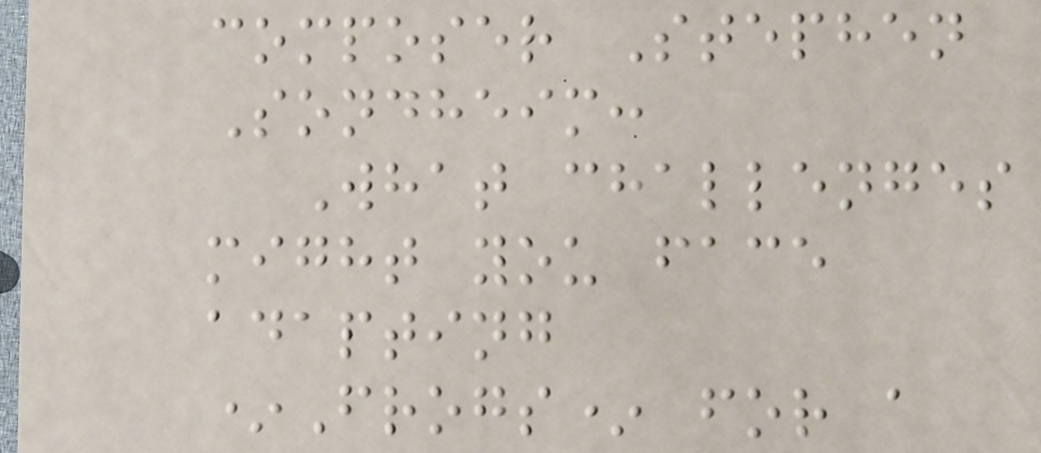composer Stephen
Sondheim:
What challenges
might you face
adapting
*Frogs* for a
